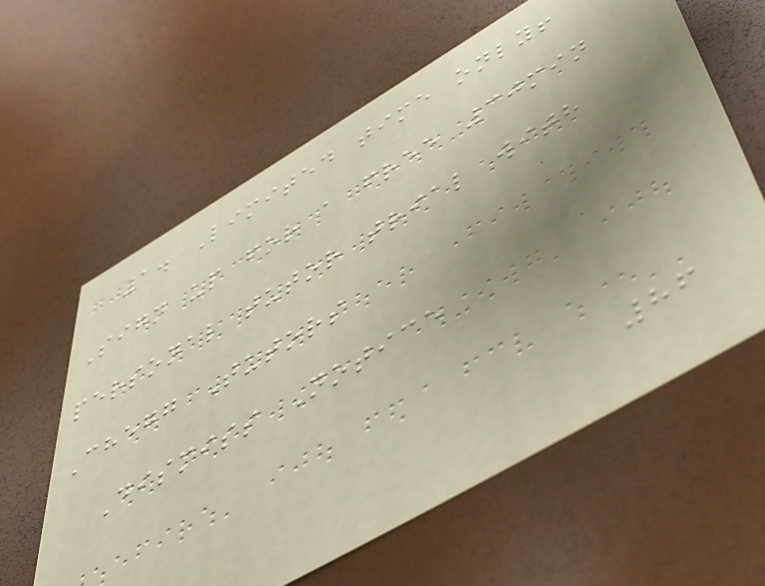1. Limited time only!
Sign up for a free 30min
personal tutor trial with
Chegg Tutors
Dismiss Notice
86
